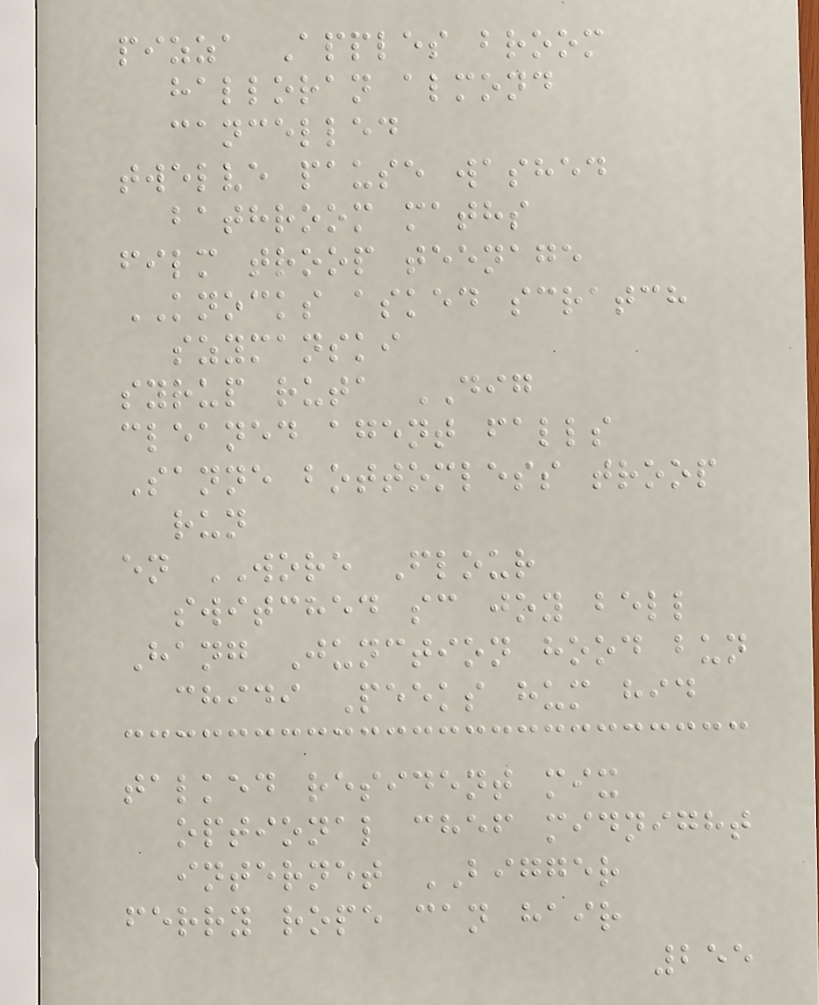pizza Apples broom
halloran almond
cancelled
twelve pause washed
bathroom maths
film troop teenage
KNOCKS asked scratch
szymanski
syrup ruta DIG
cleaned agent falls
Sanne bottomless troop
run
en WORE Flour
switched sc joy bell
Hang Junction hood bun
chidi Peeks hum hid
talked resident mix
optional chef midnight
internet BIGGER
ferry rope can hair
255
